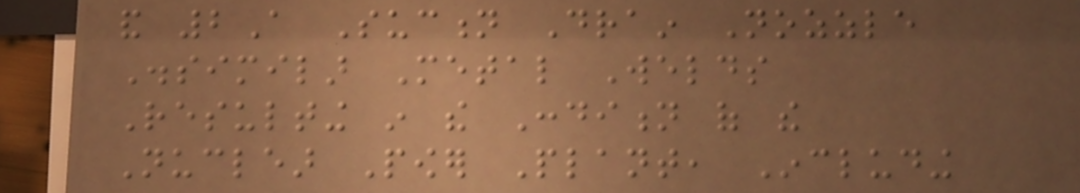and 2A Suction Drain Nozzle
Dissimilar Metal Welds
Resulting in the Condition of the
Nuclear Power Plant, Including
